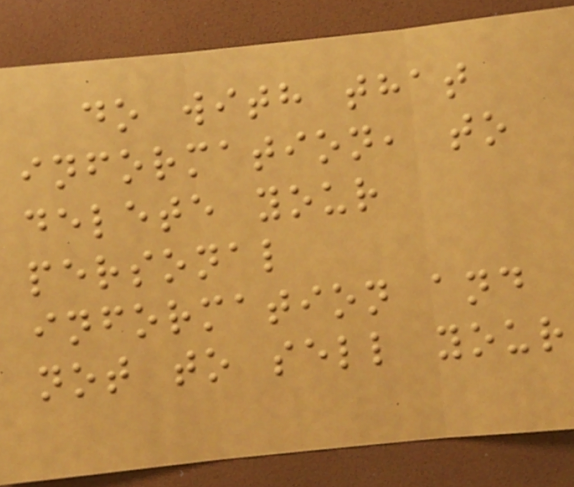do with that
information, to
delete your
personal
information and
not to sell your
